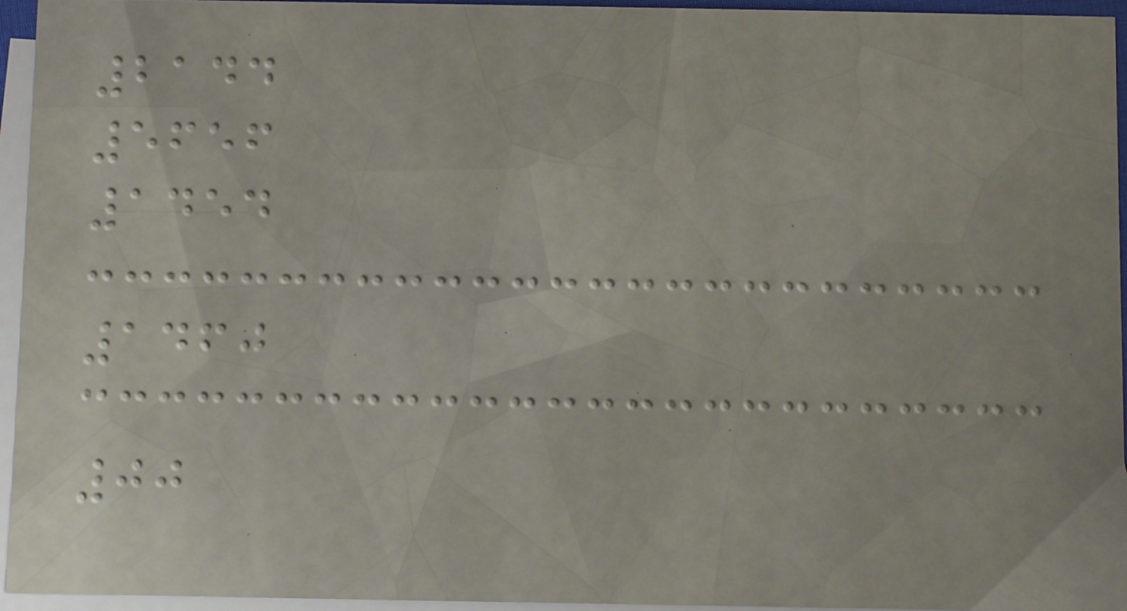2144
5656
1454
1460
00
